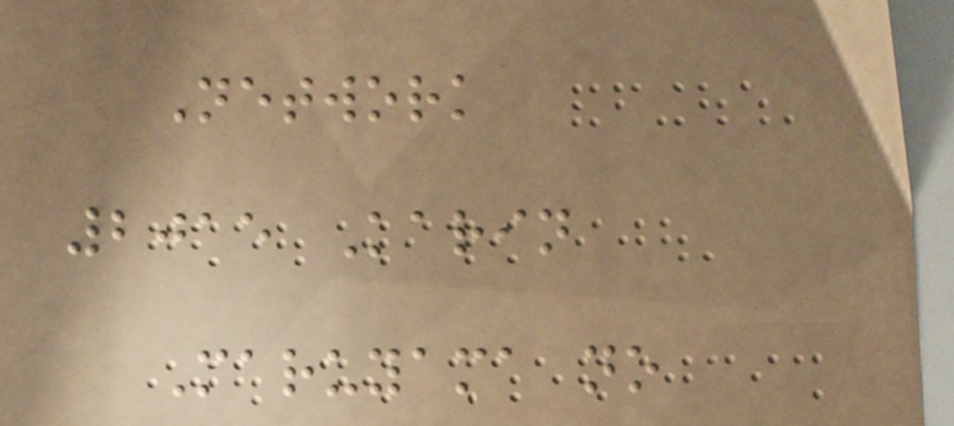Network
2015 Karin
Maruyama no
